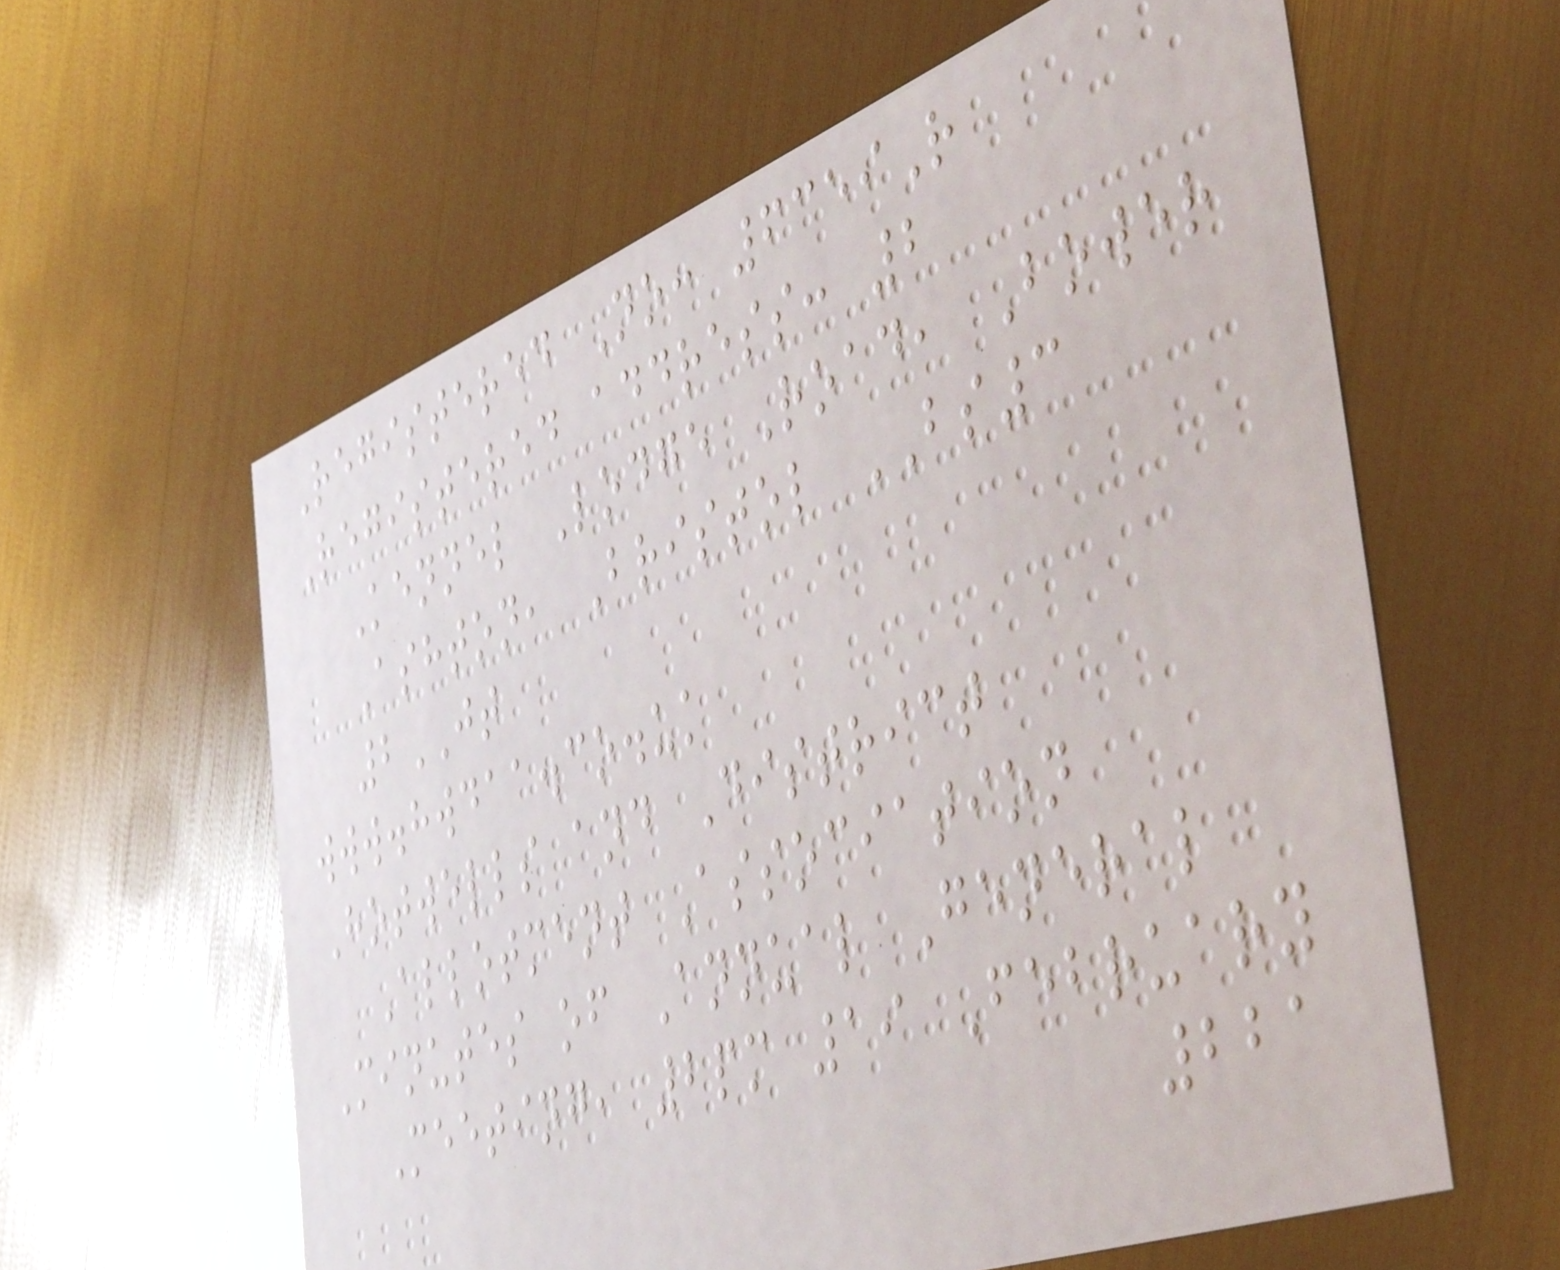Registered No: 6359R
Registered address: 2
Kennel Lodge Road, Bower
Ashton, Bristol BS3
2JT
www.hwdaa.co.uk
Hotwells and District
Allotment Association
Minutes of Annual General
Meeting, 2pm 19 February
221
